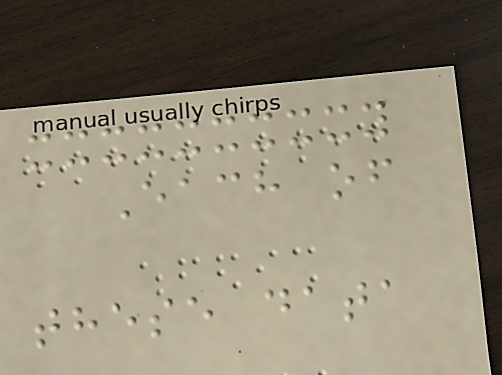Each of
these data
